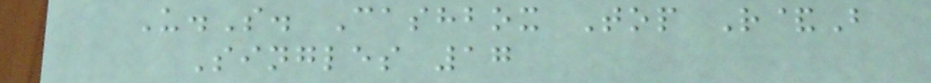U.S. Cashbox Top R&B
Singles 17
